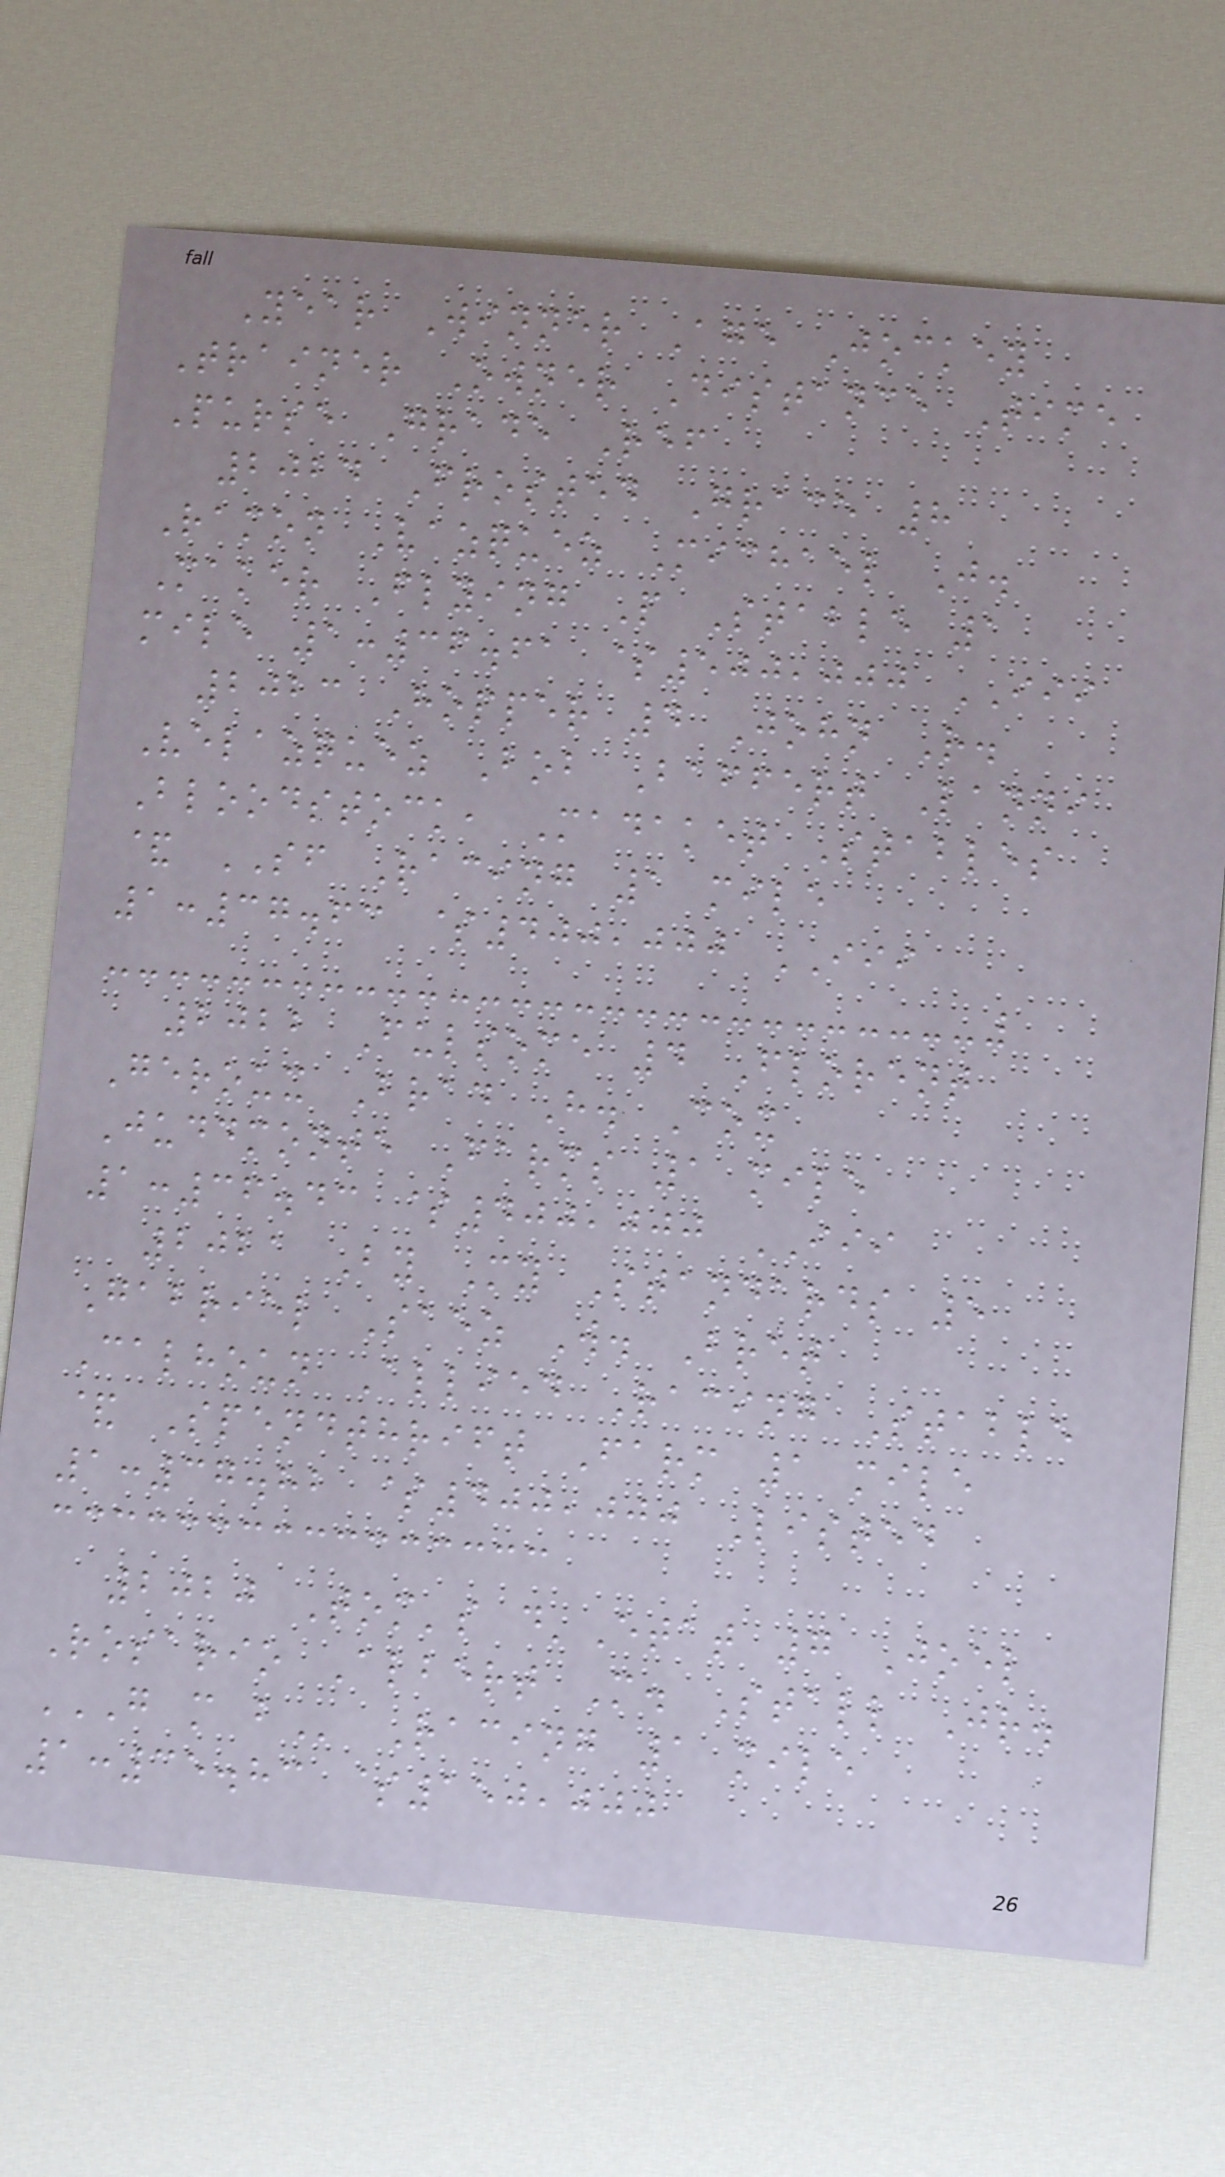Year Winner Age Jockey
Trainer Owner Distance Time
Purse Grade Ref
2024 Frosted Grace 8
Ramon Vazquez Michael J.
Maker Flying P Stable 1
mile 1:36.61 $500,000 III
2023 Hopper 4 John R.
Velazquez Bob Baffert Lanni
Bloodstock, Madaket Stables
& SF Racing 1 mile
1:37.63 $400,000 III
2022 Fulsome 4 Florent
Geroux Brad H. Cox
Juddmonte Farms 1 mile
1:36.43 $400,000 III
2021 By My Standards 5
Gabriel Saez W. Bret
Calhoun Allied Racing Stable
& Spendthrift Farm 1 mile
1:37.82 $400,000 Listed
2020 Tom's d'Etat 7 Joel
Rosario Albert M. Stall Jr.
G M B Racing 1 mile
1:35.83 $150,000
